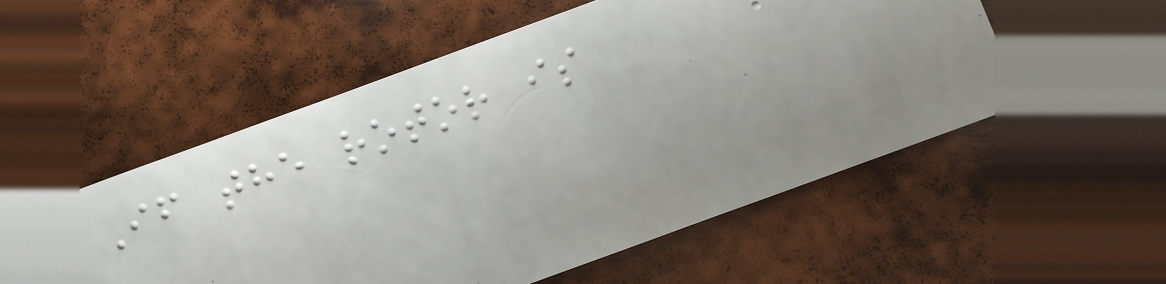If the rotor is
